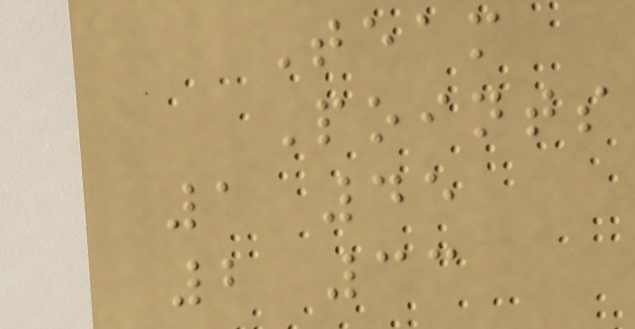Team
Points
1 45
2 33
